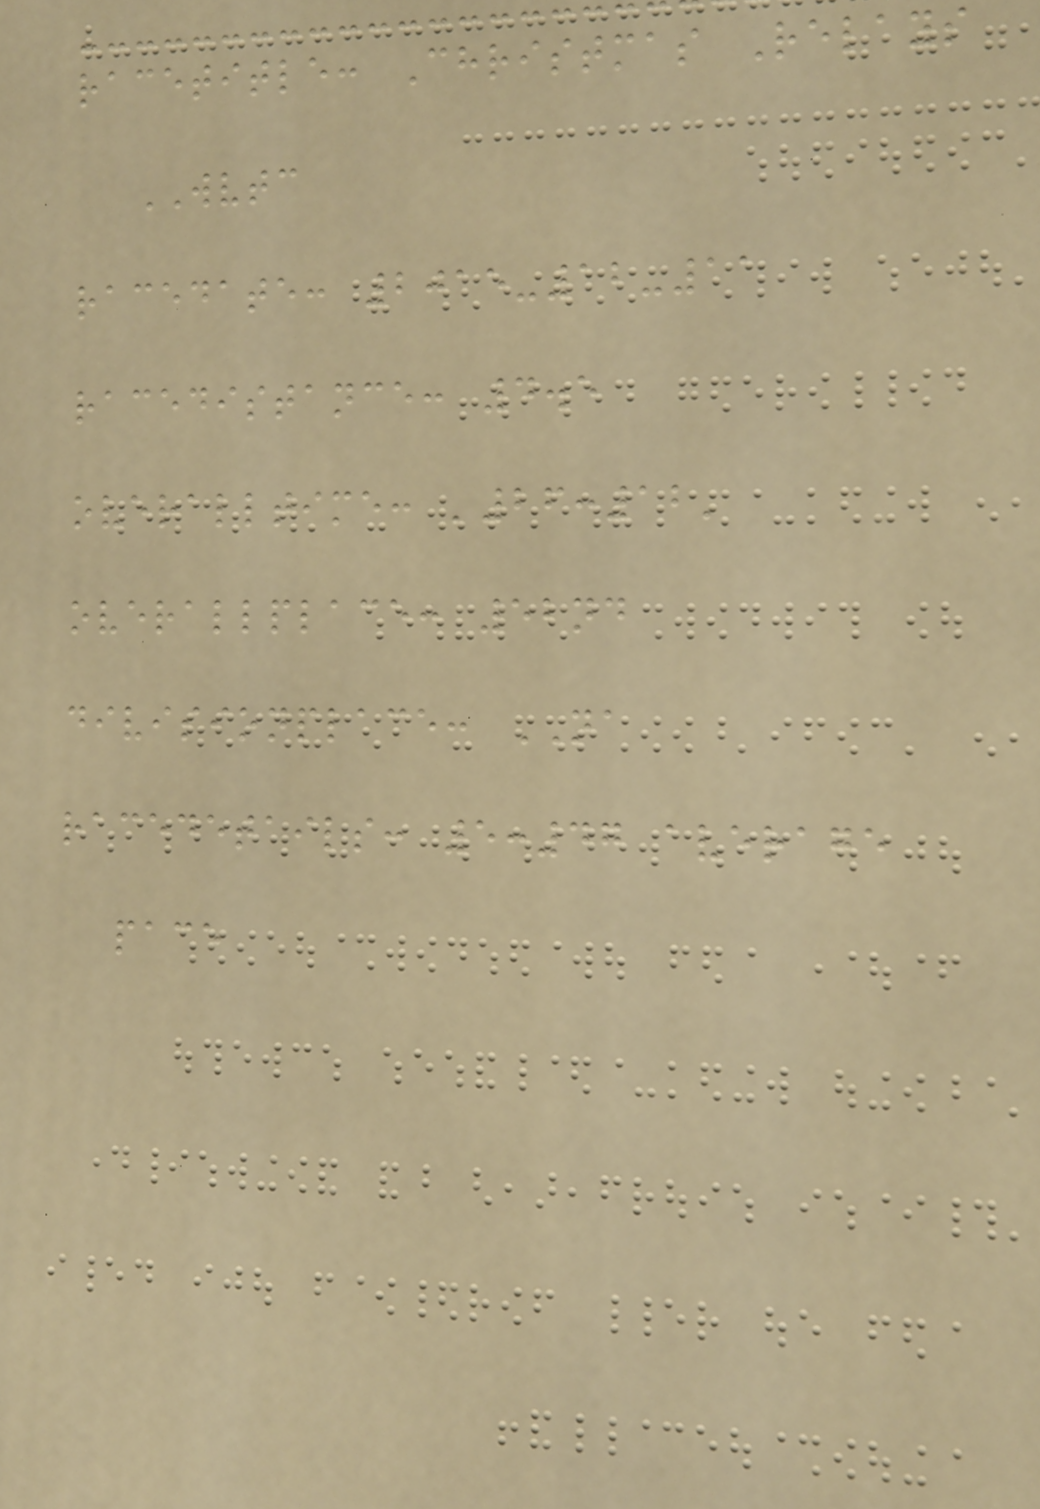racetitle: Christmas Relays
WVTC
racedate: 2015-12-11
racedistance: 4.5
overalltime: '26:12'
overallplace: 52nd
divisionplace: NA
racedetails: 5:47 average
pace
